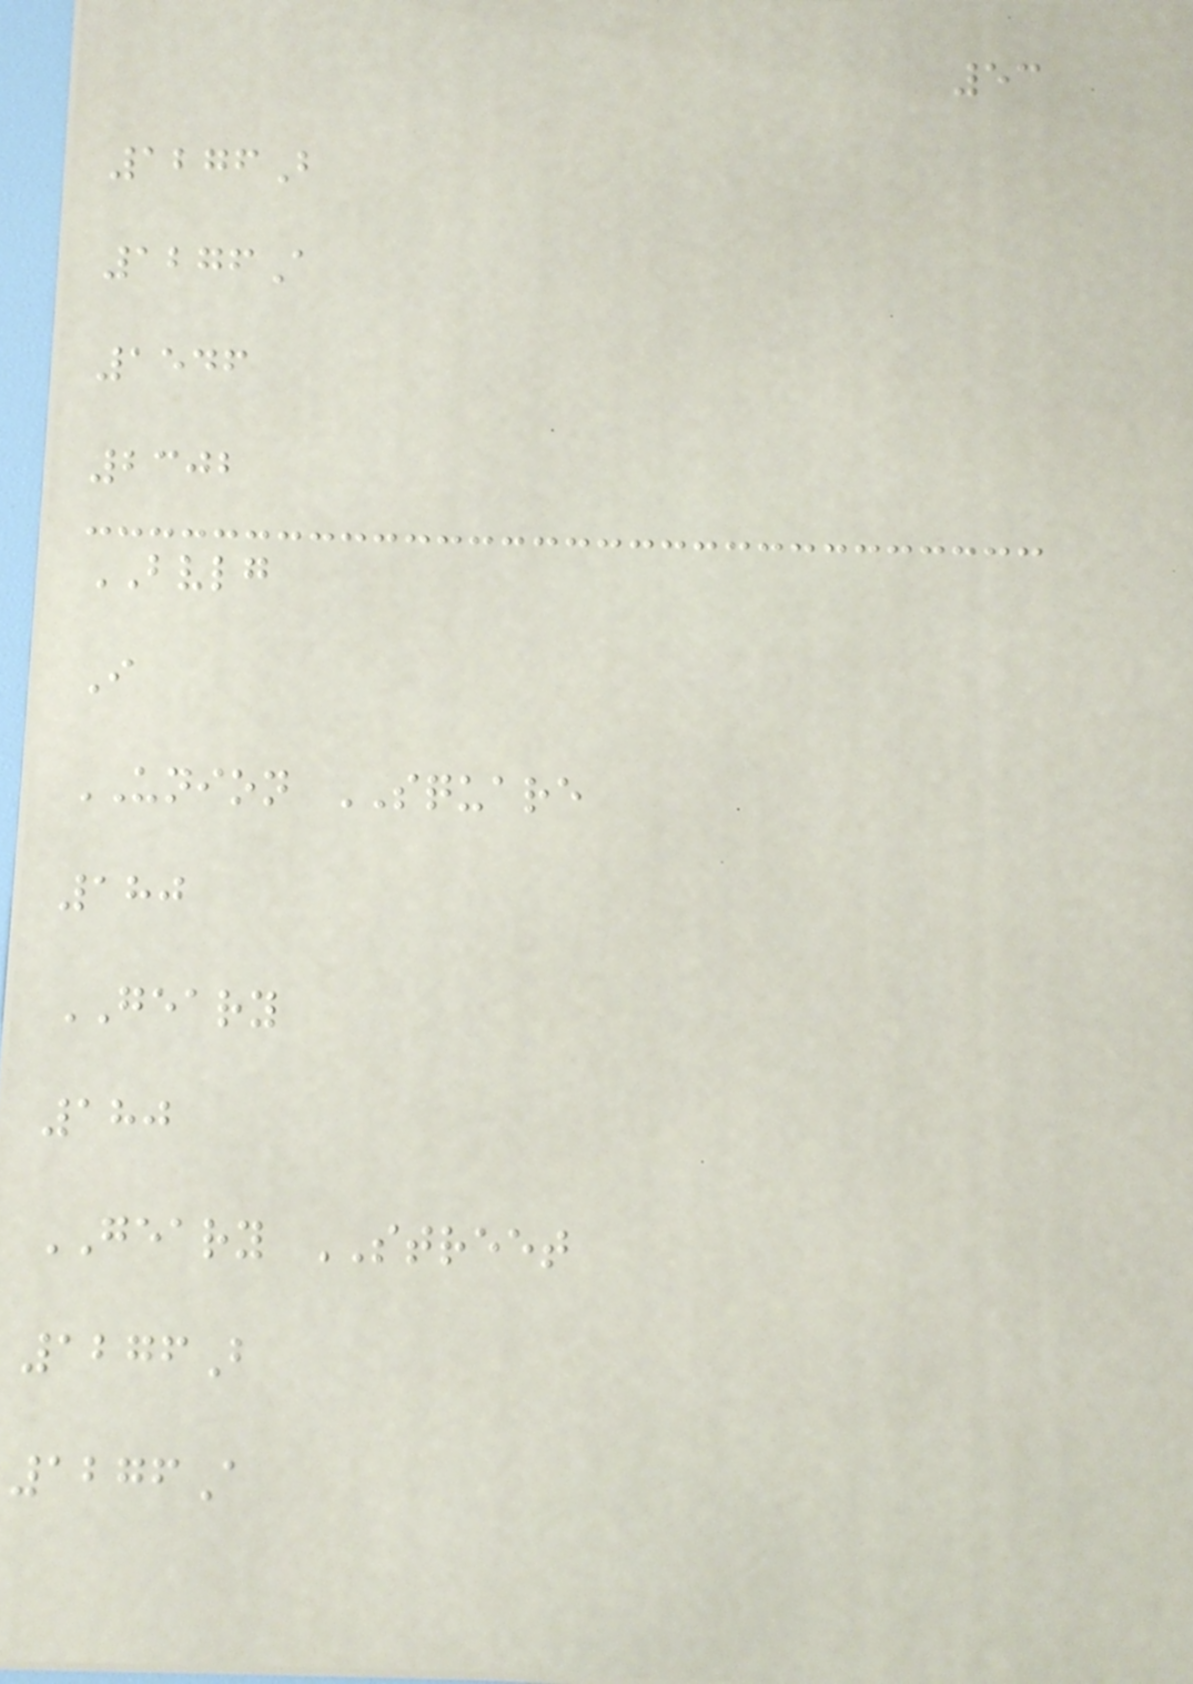53
1276B
1276A
1546
2302
BVLG
I
UNION SQUARE
180
GEARY
180
GEARY STREET
1276B
1276A
